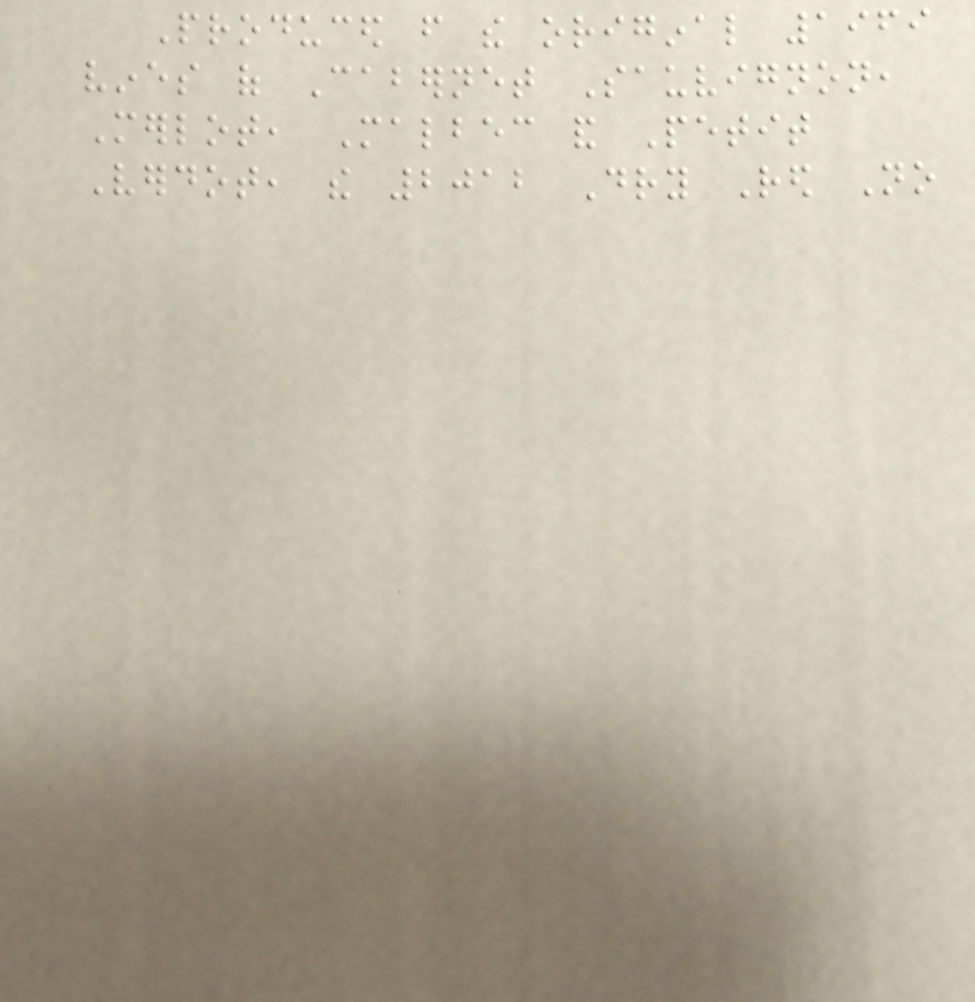Produced from the original 1969
vines of Cabernet Sauvignon,
Merlot, Malbec and Petit
Verdot, the 2012 Dry Red No
